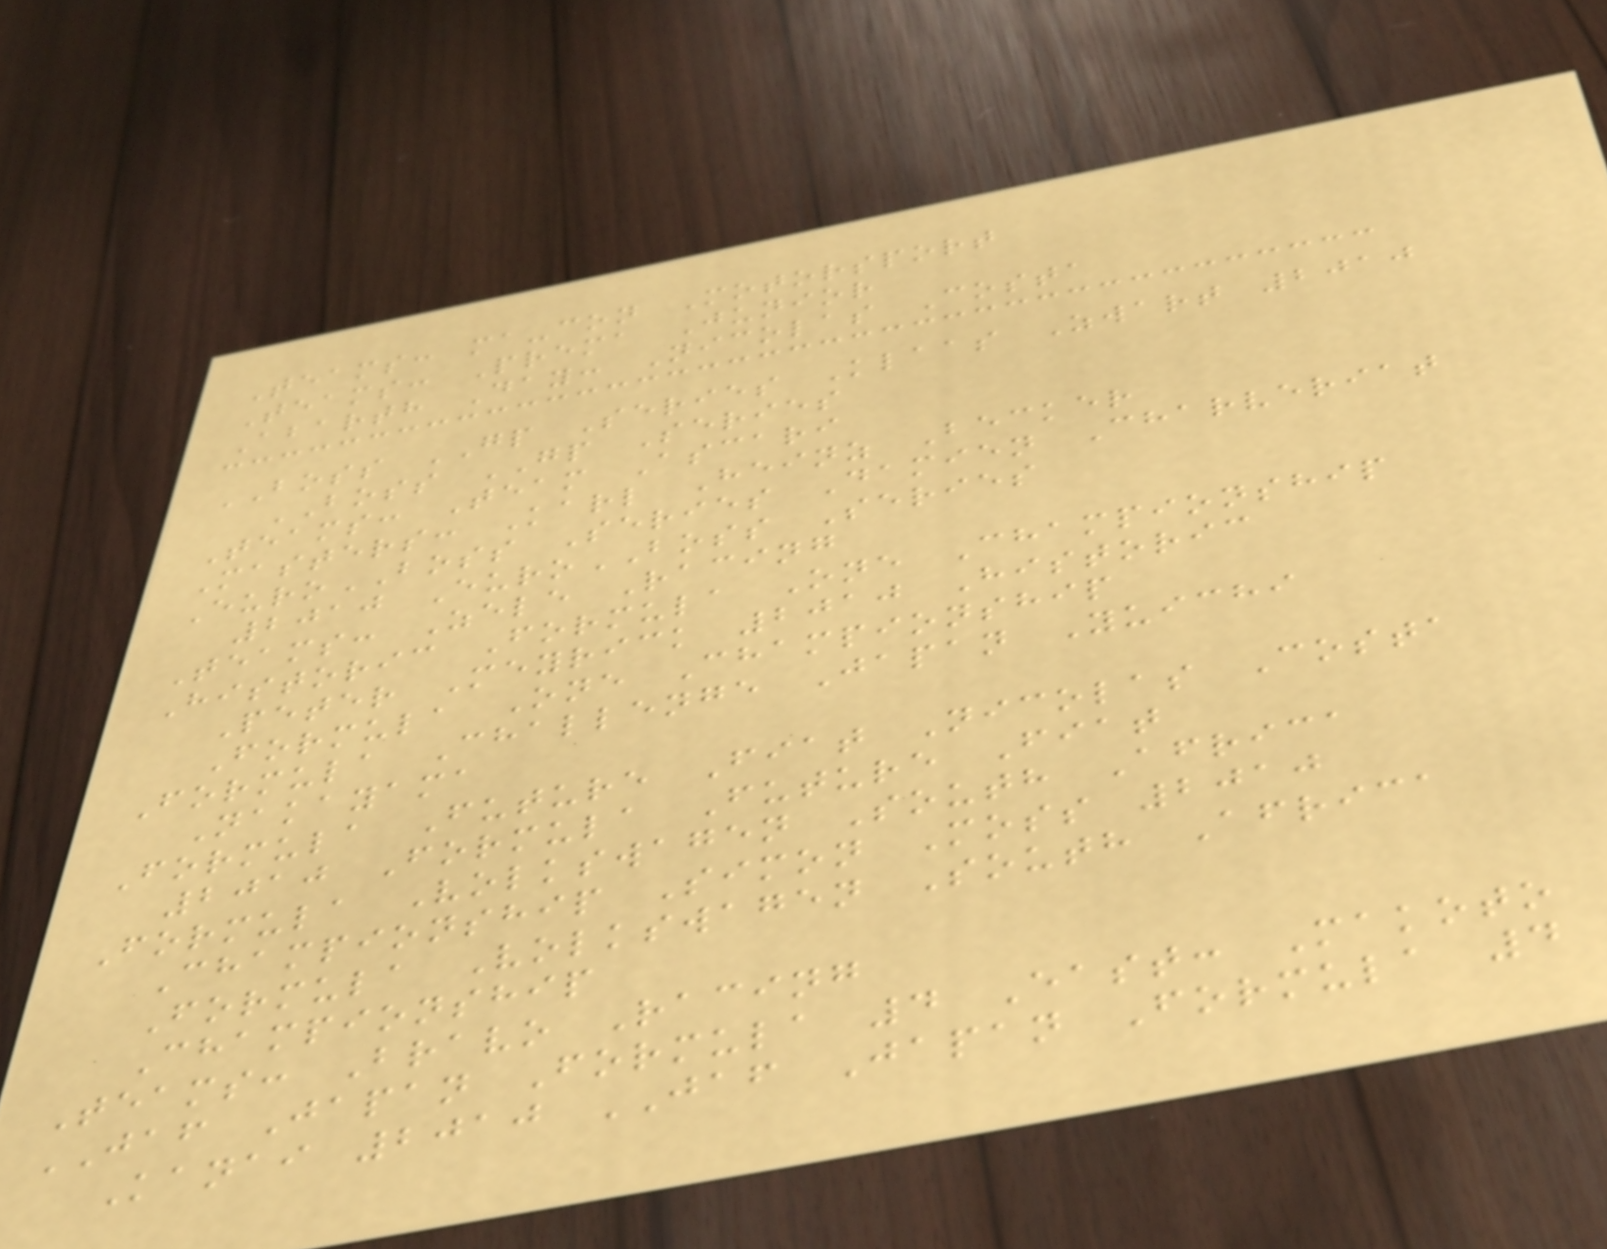Teams: ma-con Motorsport
Teams: Prema Junior
Abarth Day: Nicolas Costa
BOSS GP Series Klaas Zwart 2010
BOSS GP Series
Teams: Team Ascari
Masters: Karl Heinz Becker
EuroBOSS Series Damien Charveriat
2010 EuroBOSS Series
Teams: Zele Racing
Historic Formula One Championship
Peter Meyrick 2010 Historic
Formula One Championship
Formula Challenge Japan Yuichi
Nakayama
Formula Future Fiat Nicolas Costa
2010 Formula Future Fiat
Formula Volkswagen South Africa
Championship Simon Moss 2010
Formula Volkswagen South Africa
Championship
Teams: Bravo Racing
JAF Japan Formula 4 East: Makoto
Kanai 2010 JAF Japan Formula 4
